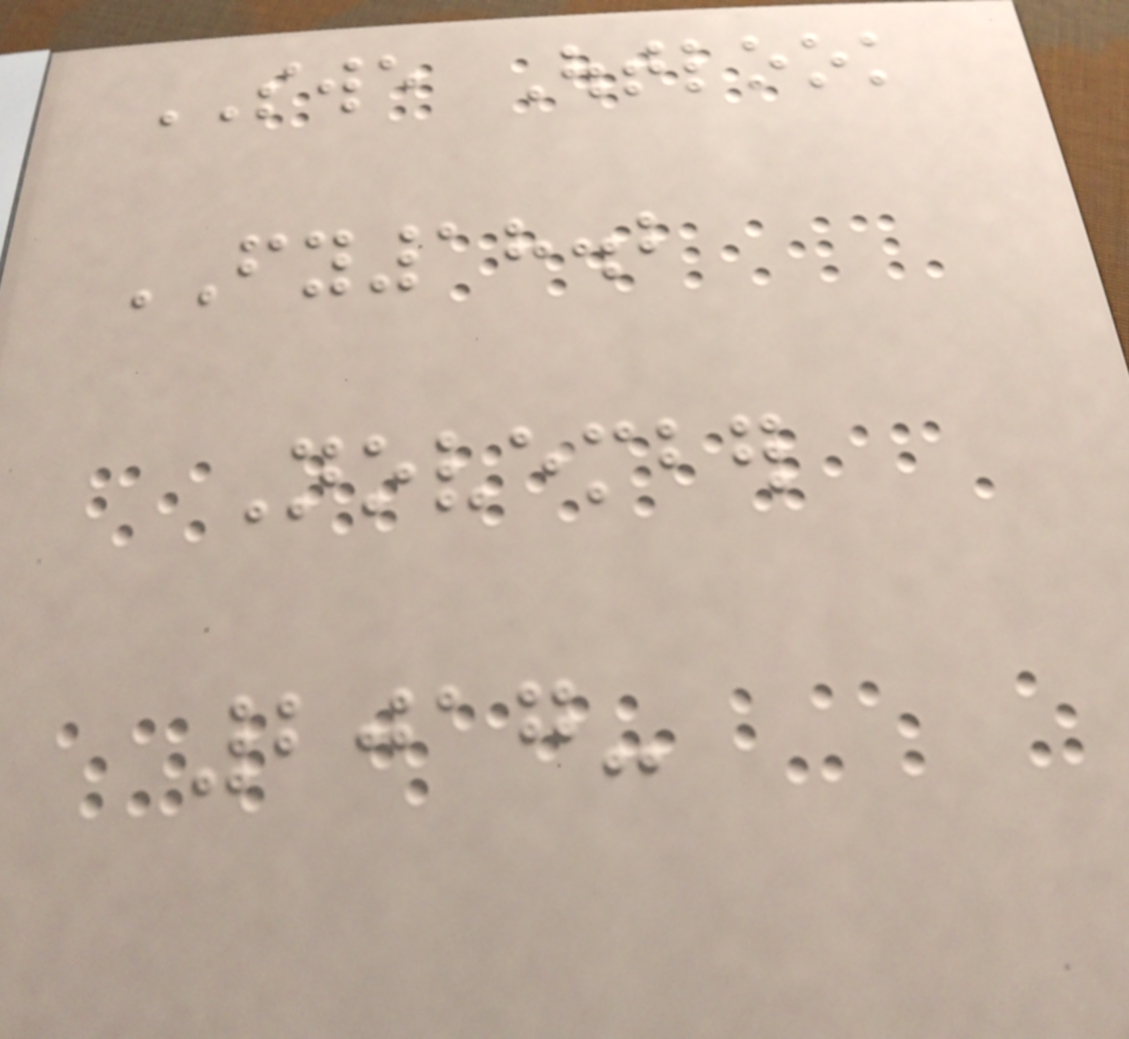SWE Outlook
FY18.2
November
2017-
